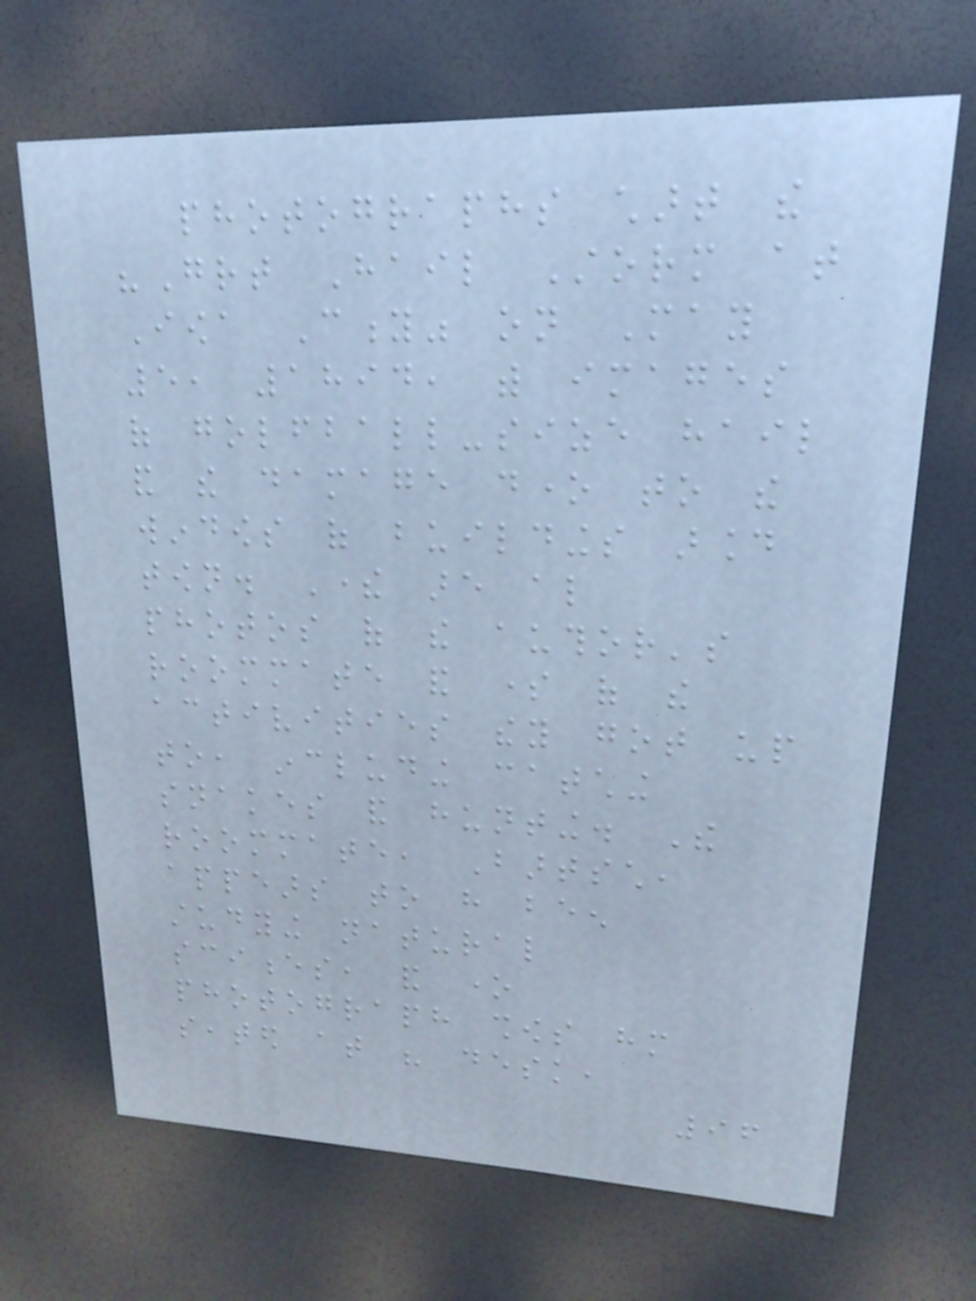photographs chart the
"Great Hail Storm at
Iowa City" on May
5, 1894, with images
of golfball-size hail
and the damage done to the
windows of buildings around
town. There are also
photos of the author's
roommate and some of the
activities they got up
to, including catching
snakes and hunting. The
roommate, Bartsch,
appears to have been
studying natural
sciences, and one
photograph shows him
seated at his desk,
96
